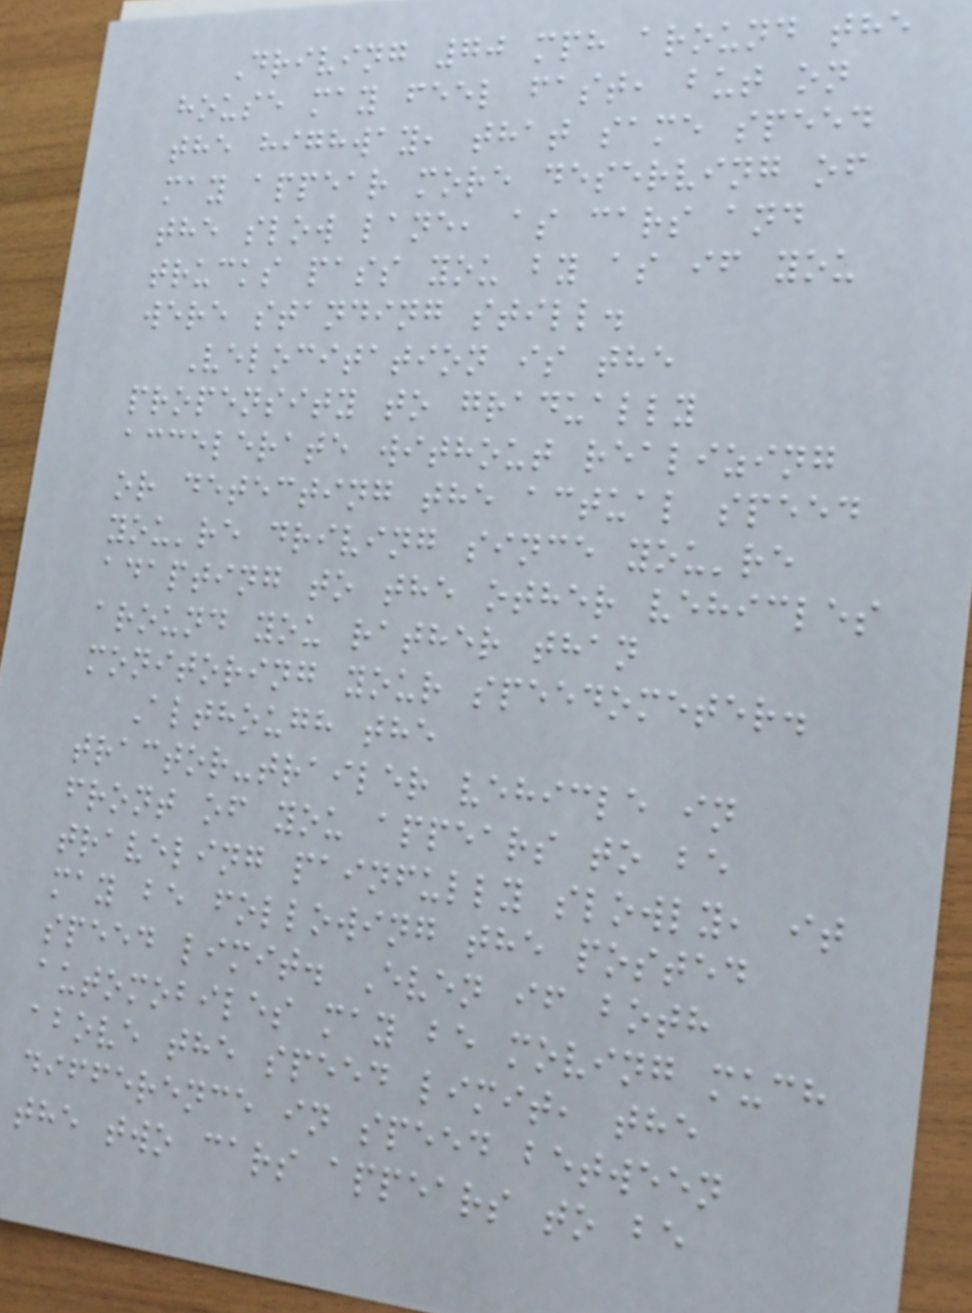Driving 70 mph around the
house may feel fast, but on
the highway, that same speed
may appear more deserving of
the slow lane, as cars and
trucks pass you by as if you
were standing still.
Velocitation is the
propensity to gradually
accelerate without realizing
or detecting the actual speed
you're driving since you're
adapting to the other vehicles
around you rather than
monitoring your speedometer.
Although the
tractor-trailer vehicle in
front of you appears to be
traveling painfully slowly, it
may be following the posted
speed limit. Even if both
automobiles may be moving much
above the speed limit, the
difference in speed between
the two cars appears to be
